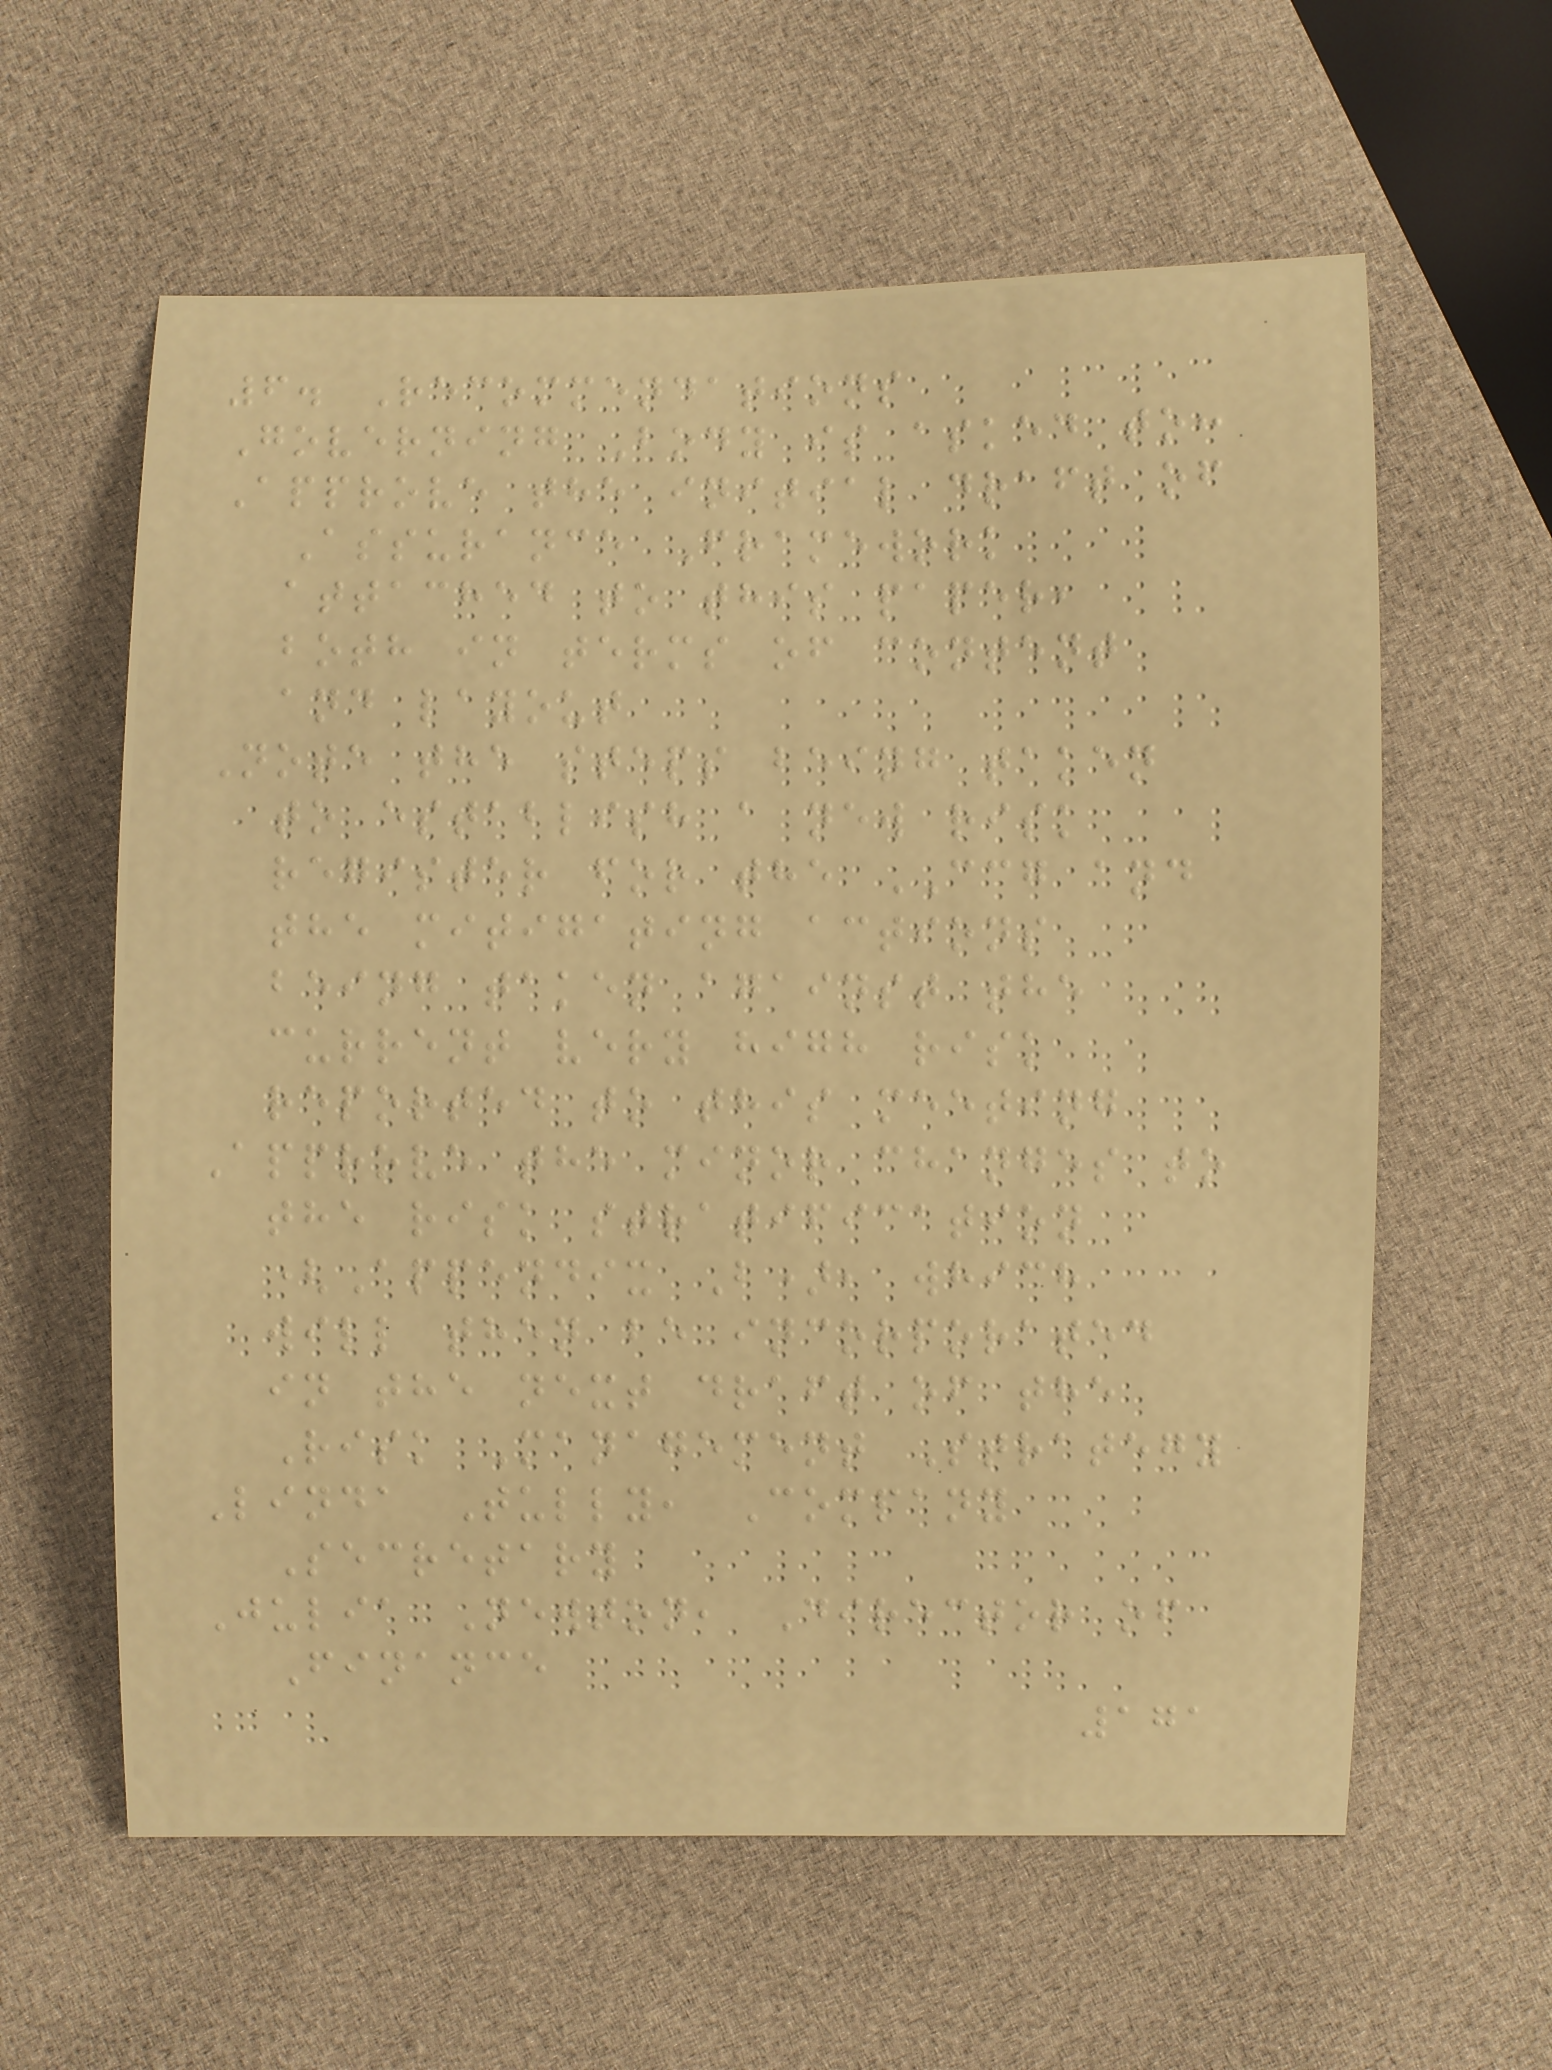6. Recommendations
Governing Body is asked to:
Approve the initial draft of
Assurance Framework
attached to this paper,
both in terms of content
and layout
Note the steps being taken
to establish a new risk
register for the CCG and
the mitigating actions
being taken against the
current very high risk
reported to this meeting
Approve the minor changes to
the risk stratification
(Appendix B), which
will then be incorporated
in the next draft of the
Risk Management Strategy
Linda Tully, Company
Secretary
Julia Newton, Director of
Finance
171
